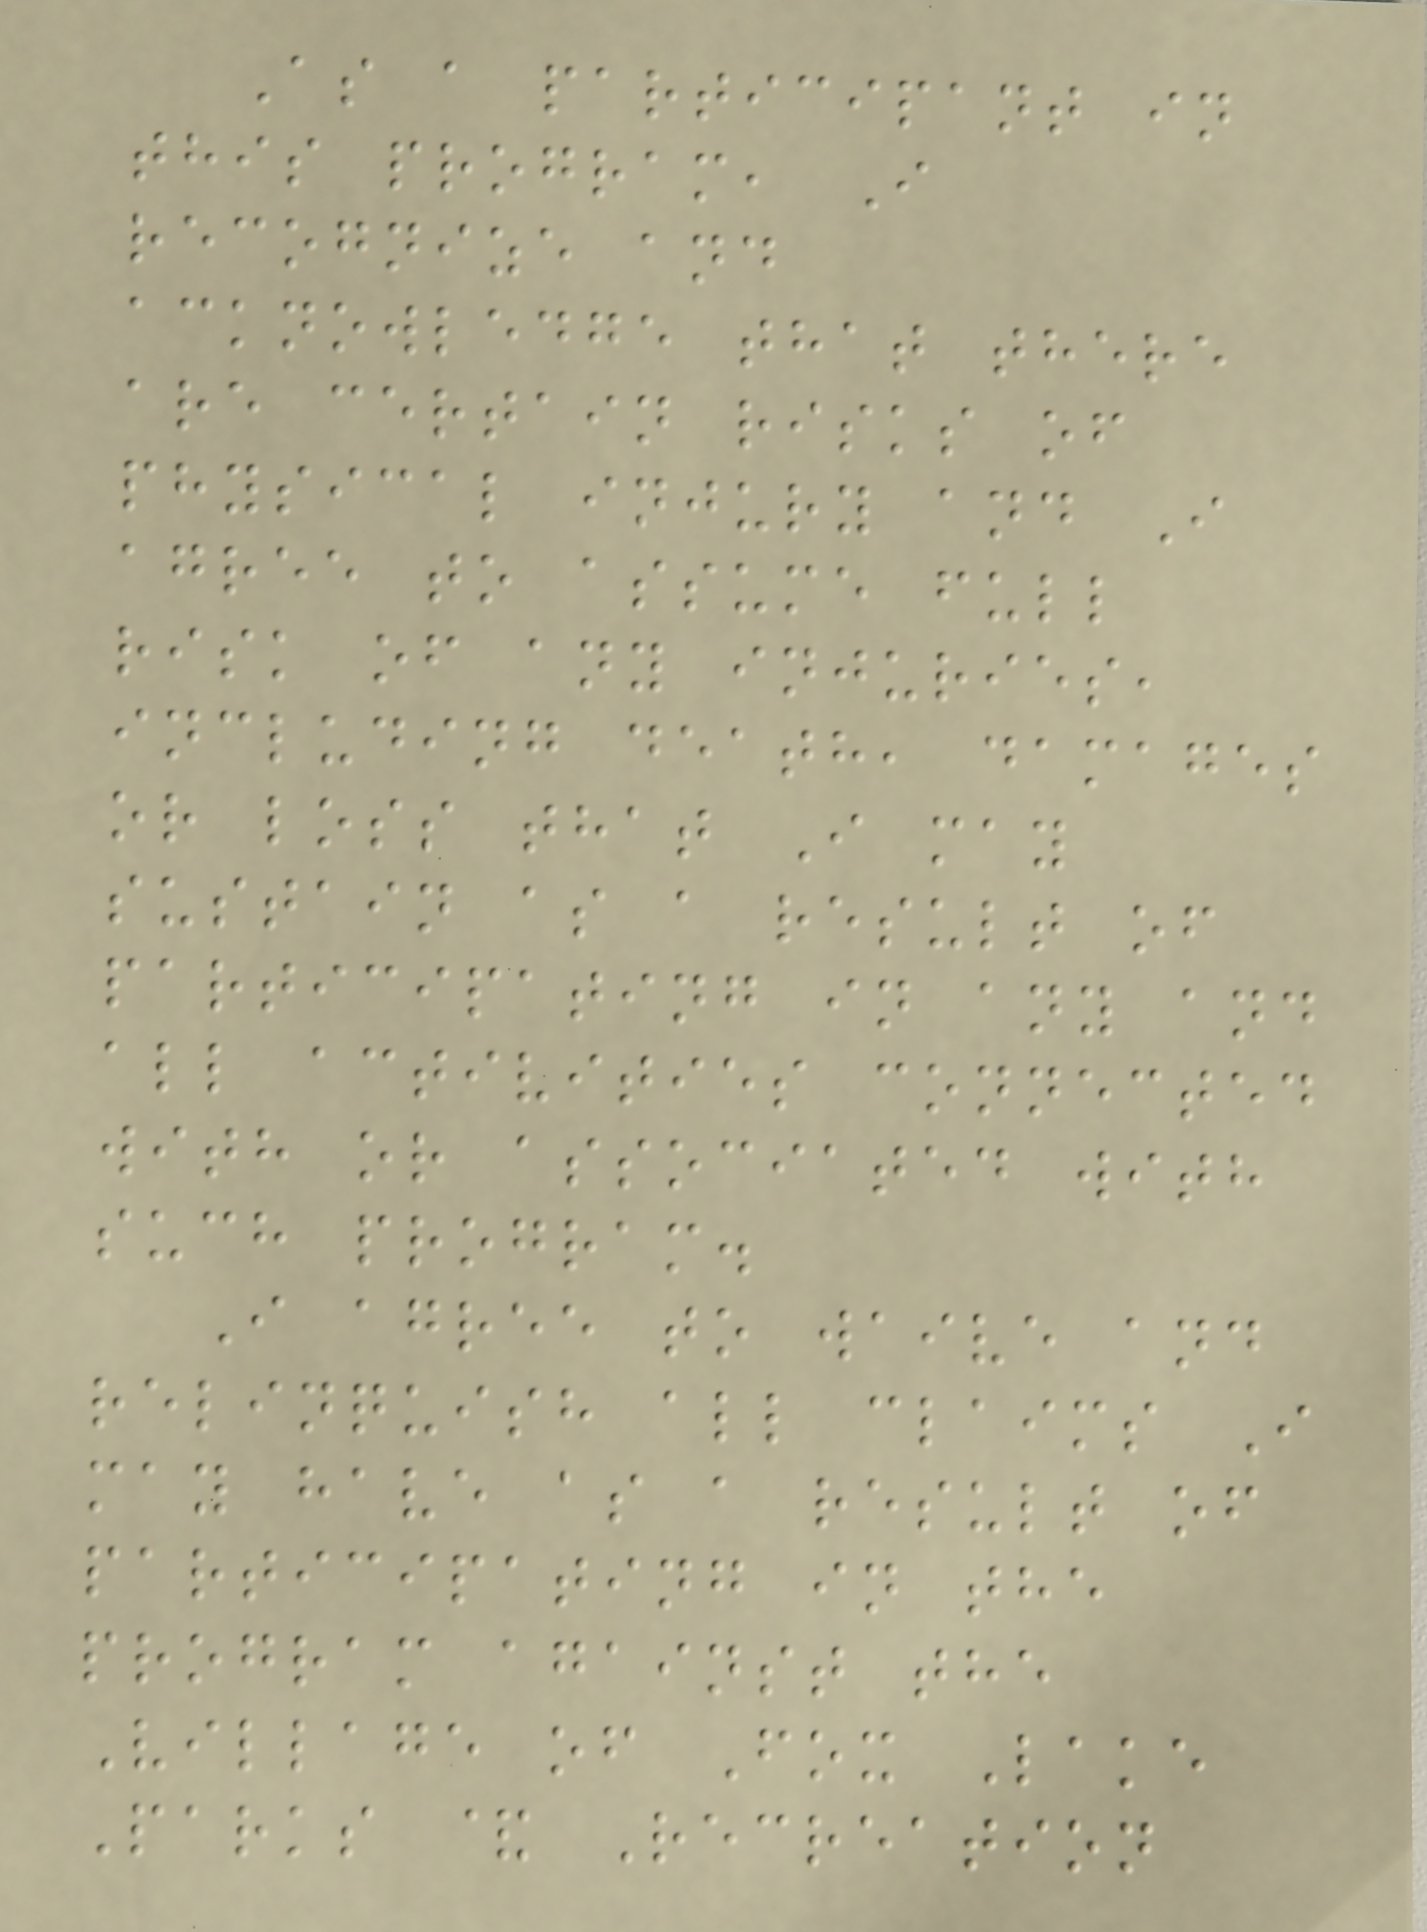As a participant in
this program, I
recognize and
acknowledge that there
are certain risks of
physical injury and I
agree to assume full
risk of any injuries,
including death, damages
or loss that I may
sustain as a result of
participating in any and
all activities connected
with or associated with
such program.
I agree to waive and
relinquish all claims I
may have as a result of
participating in the
program against the
Village of Fox Lake
Parks & Recreation
